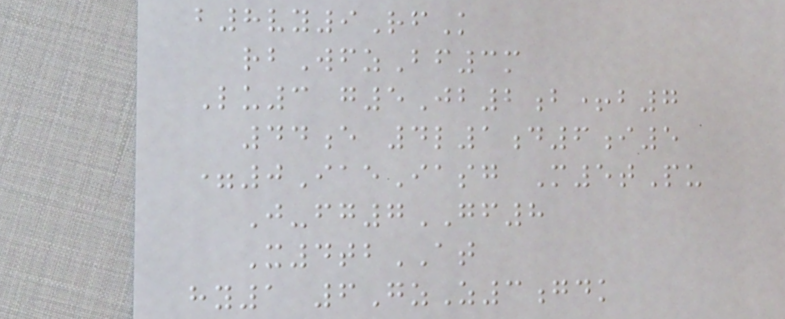b8vy9RfK
rbWfzBf3m
Lu3 g5Jb2b+b7
44e 4l1d6i5
=0IaeIasg M5tPu
J-fg7GF8
X4tbAT
hy1 6GzZ3gdk
